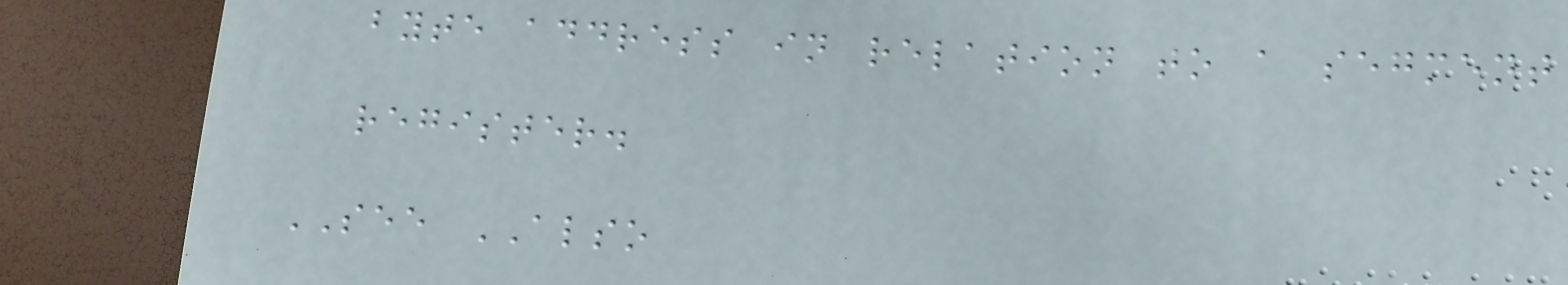byte address in relation to a segment
register.
SEE ALSO
